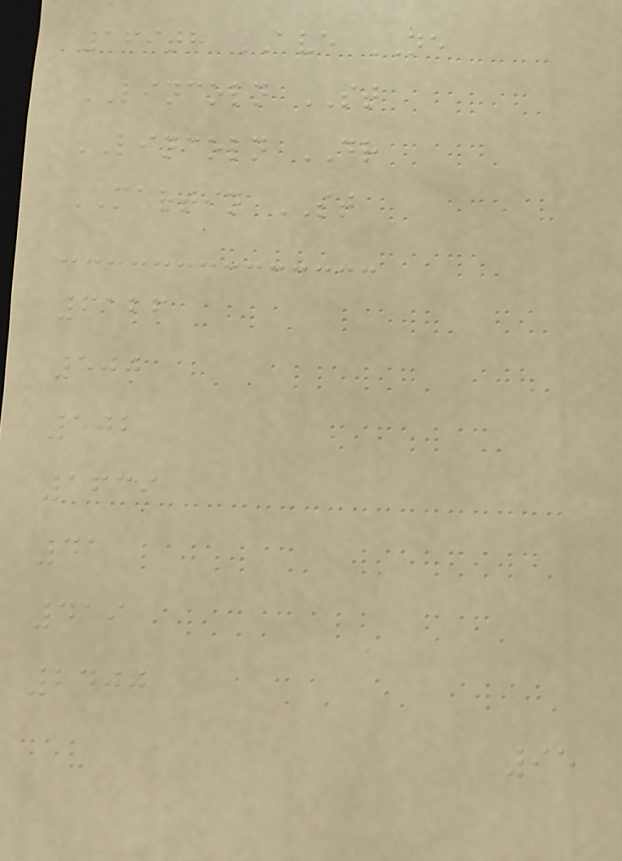169th AVE NE
LINCOLN ST
LINCOLN DR
MARTIN ST
6126
500
502
1639
41
419
2400
95
